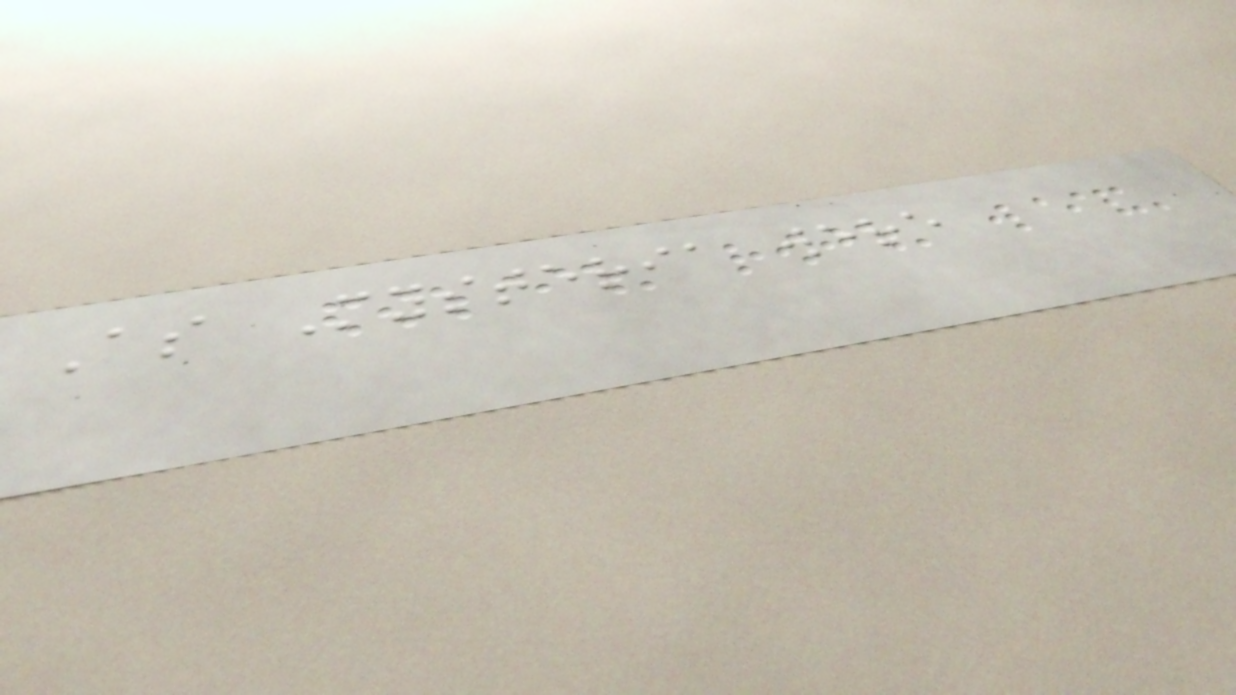As Mysteria were
